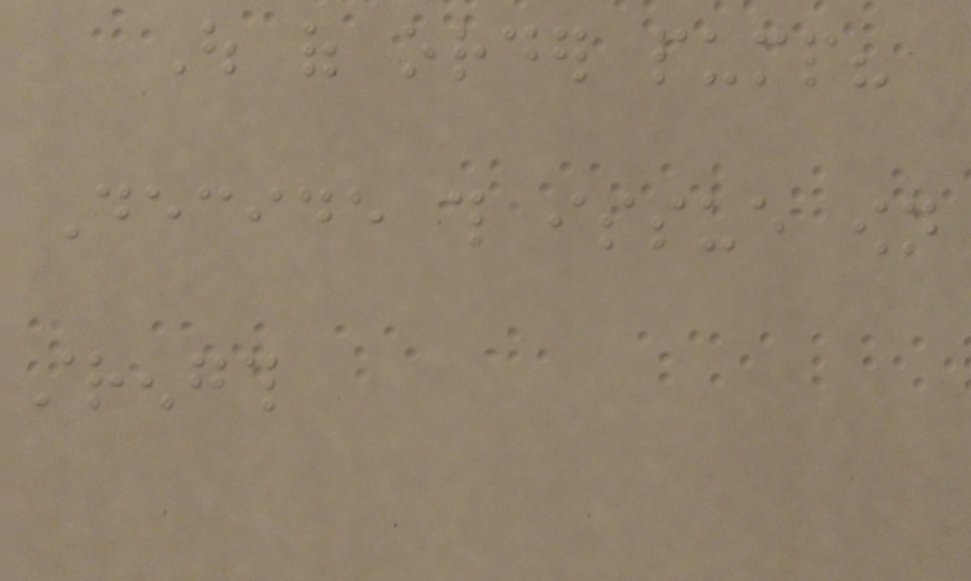Out of order pump?
Decide this issue own
strength
